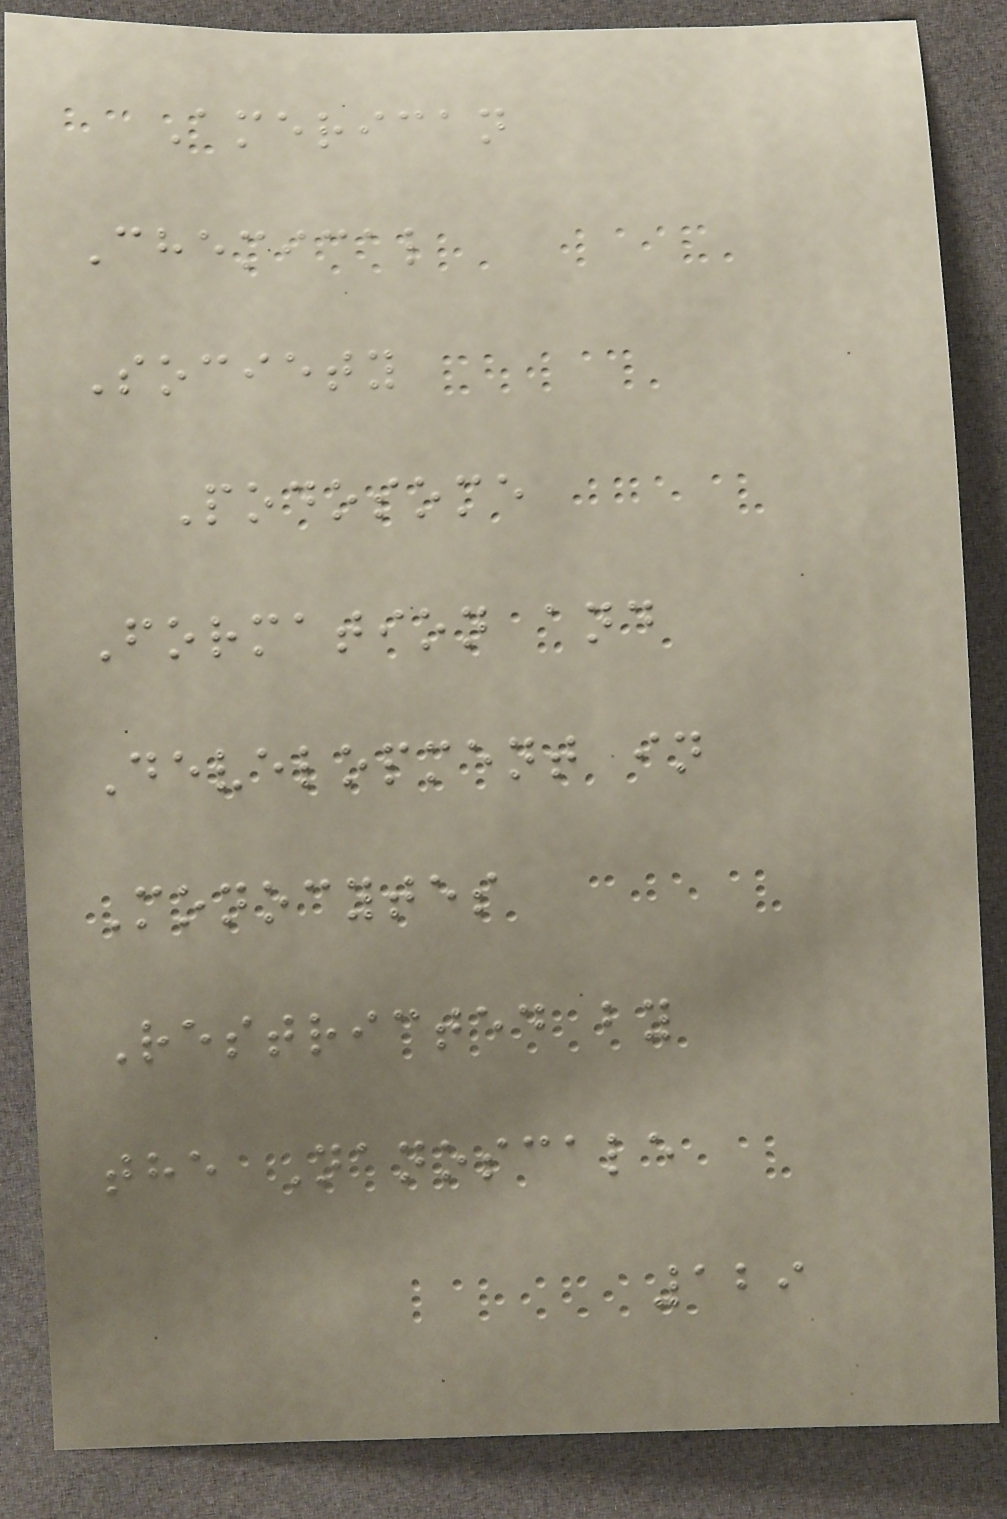American
Chemical
Society
Podosome
Formation and
Development in
Monocytes
Restricted by
the Nanoscale
129
